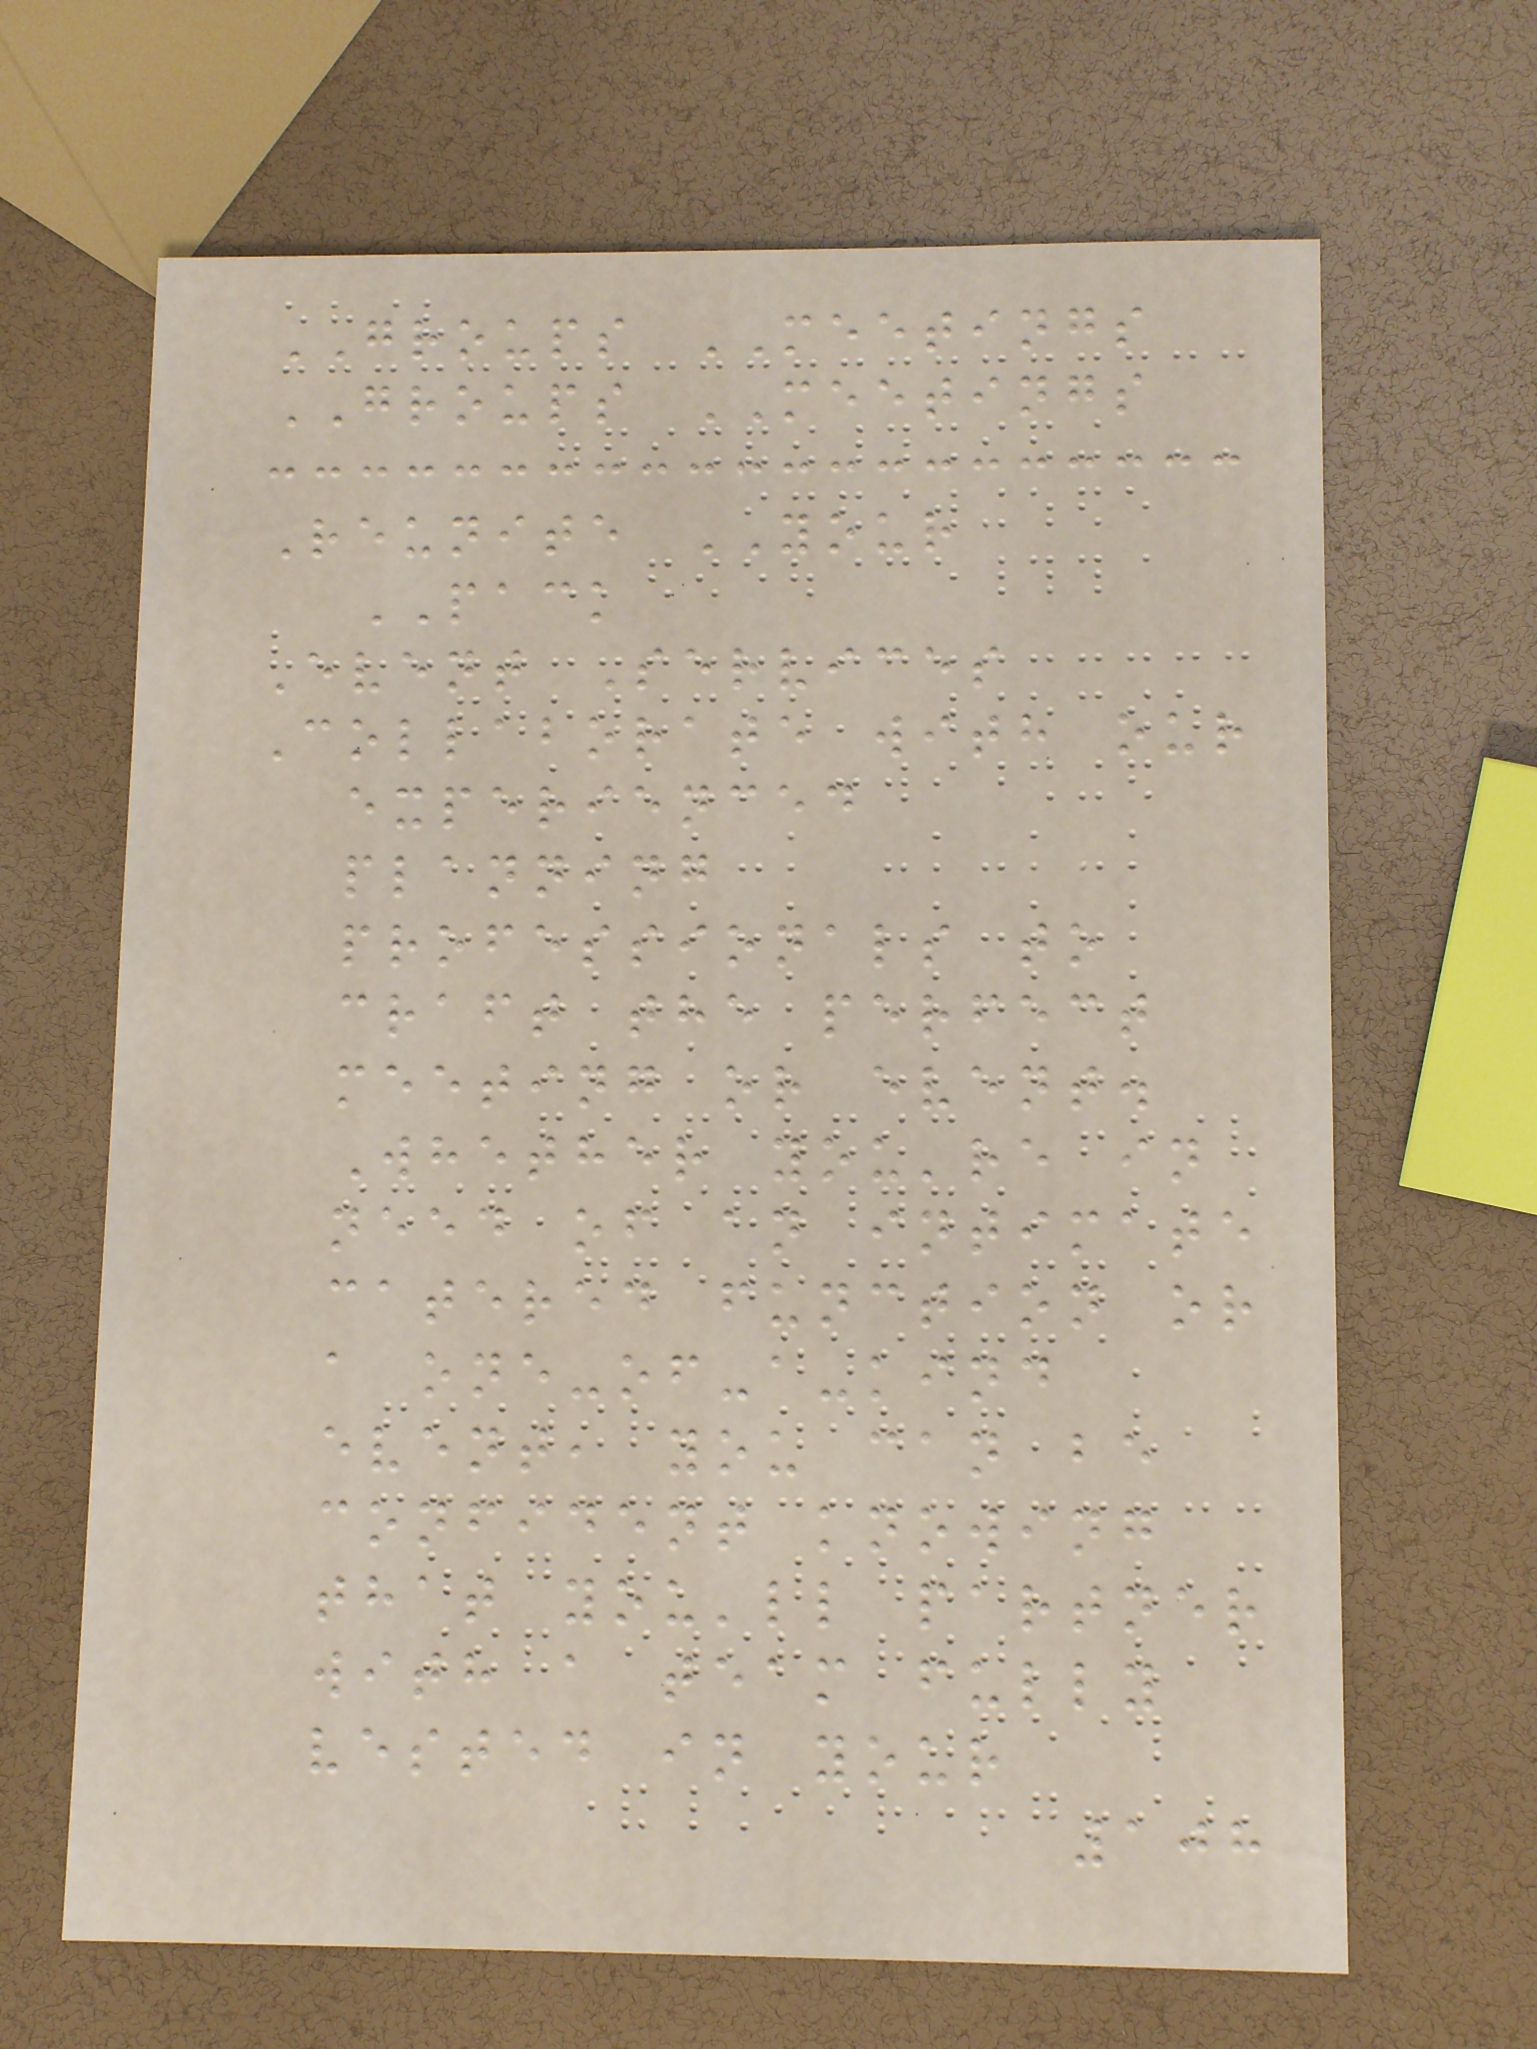GROUPS MEETINGS
GROUPS MEETINGS
Reunite YOUR
PACK
Event Services
Collaborate with our
experienced
planning
professionals to
craft the perfect
meeting or event.
Whether you're in
need of an intimate
catered function or
a one-of-a-kind
event, you can be
confident knowing
that you'll partner
with a team fully
vested in your
108
